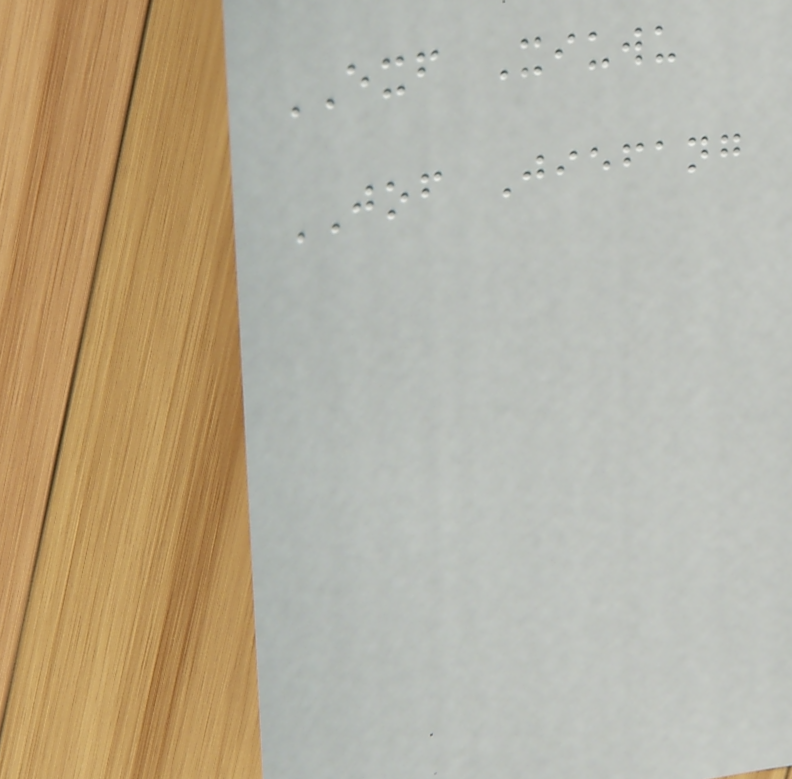EXF Xiuwu
JOF Jiefang
